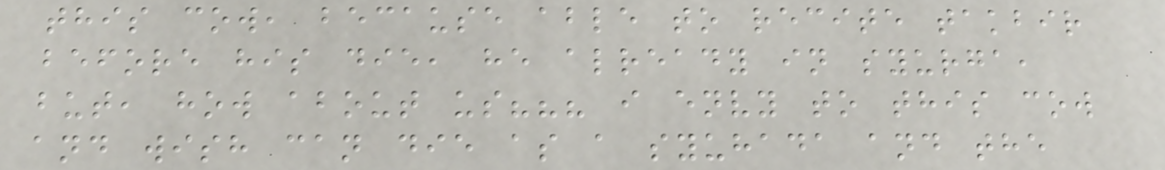this cow, because able to recite takbir
before his die, he already in syurga,
but, how about us??? i envy to this cow
and wish can die as a syuhada and the
